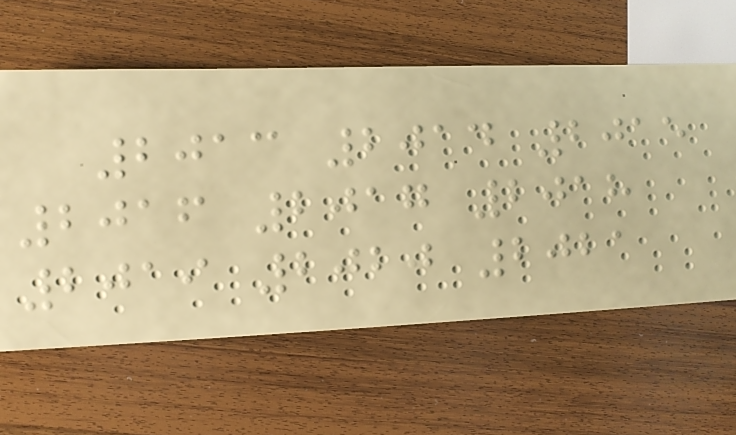2013 2014 2015
2016 2017 2018
2019 2020 2021
